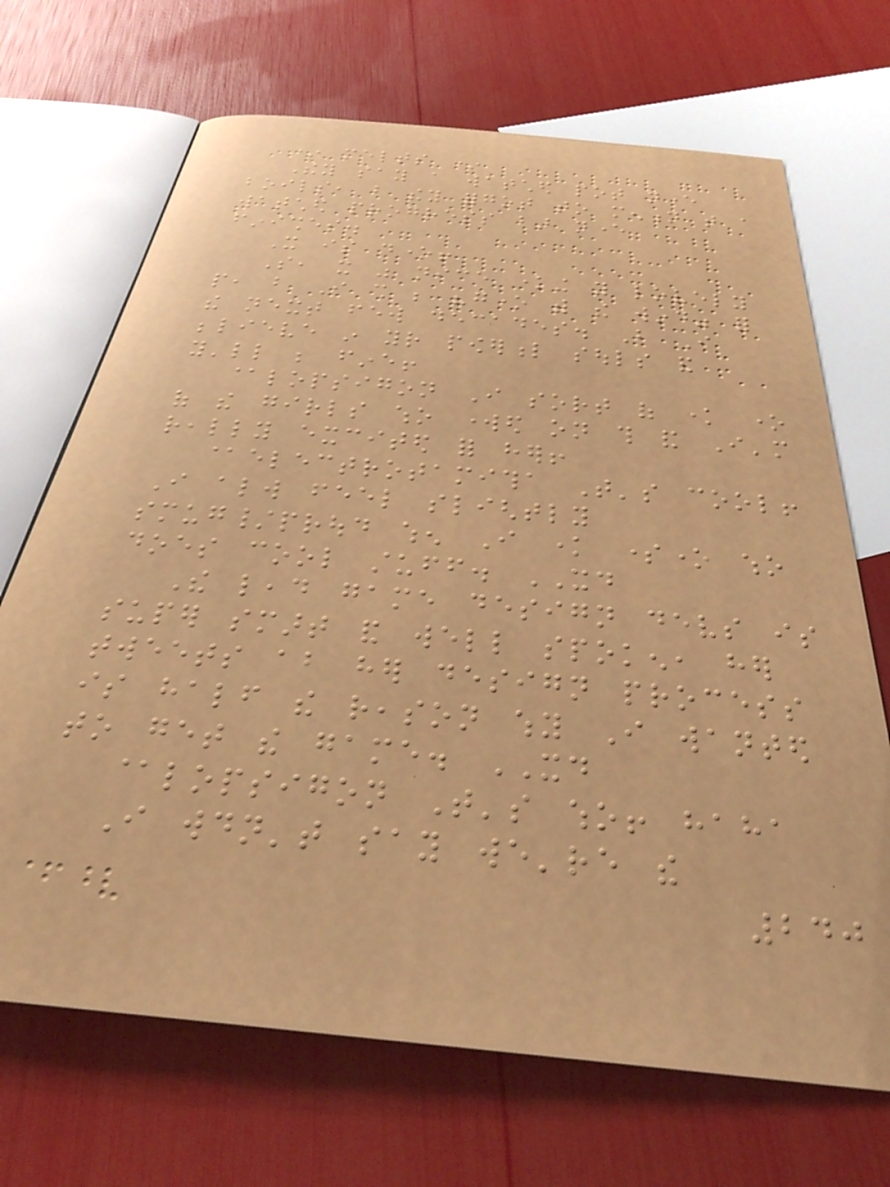* melts *
They say a watched pot never
boils, but they forgot to mention that a
watched progress bar never
finishes.
It is done!
So, it was nice knowing you lovely
people, but I shall be "gone with the wind" for
the next few decades. But I
believe in your powerful souls and
you'll be fine!
@lopsigon I sort of know one
of the girls who worked on this and I'm
really excited for her!
@electrotamitha That's cool!
I always feel slightly
smug/proud when I know someone who
does cool stuff. XD
The lead game design devs is
super smart and well spoken, her
tweets about her design process
is half the reason why I wanted
to get the game. XD
@lopsigon That's who! haha
I wouldn't say we're the
240
